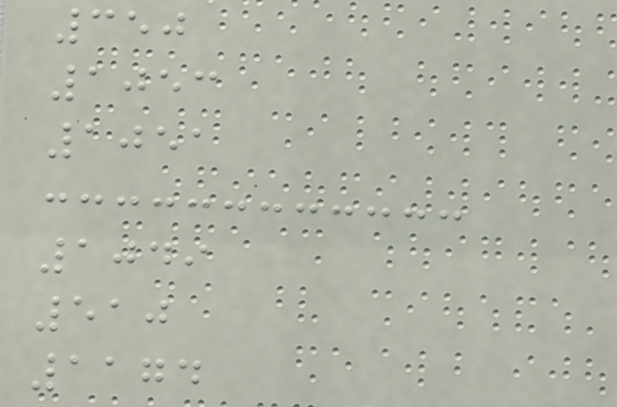350
1053
1051
1049
510
1174
